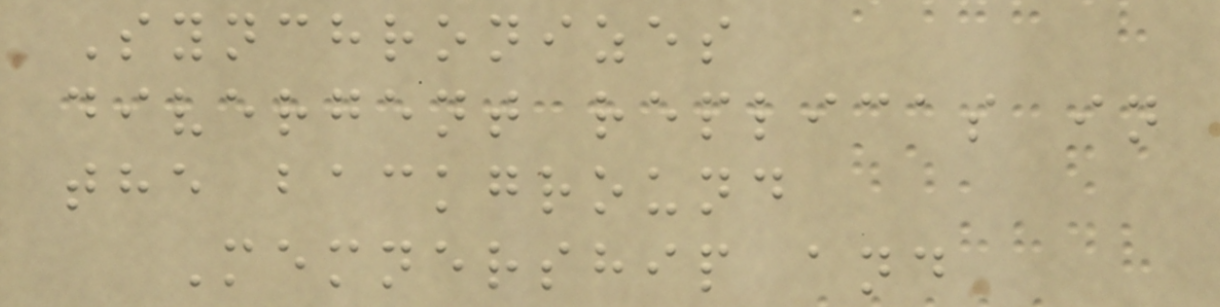Synchronizes
divergent replicas in
the background
Memnership and
